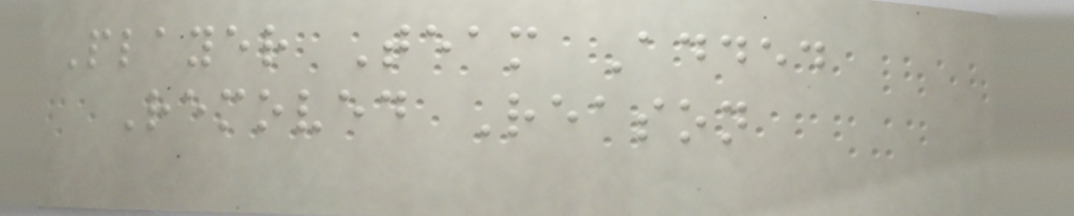Player Team Added
Removed Reason
